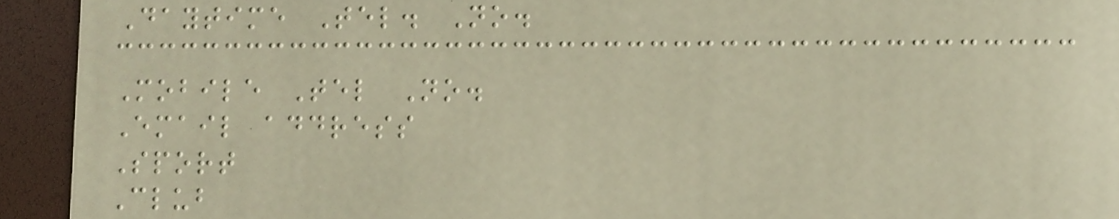Daytime Tel. No.
Mobile Tel No.
Email address
Sport
Club
